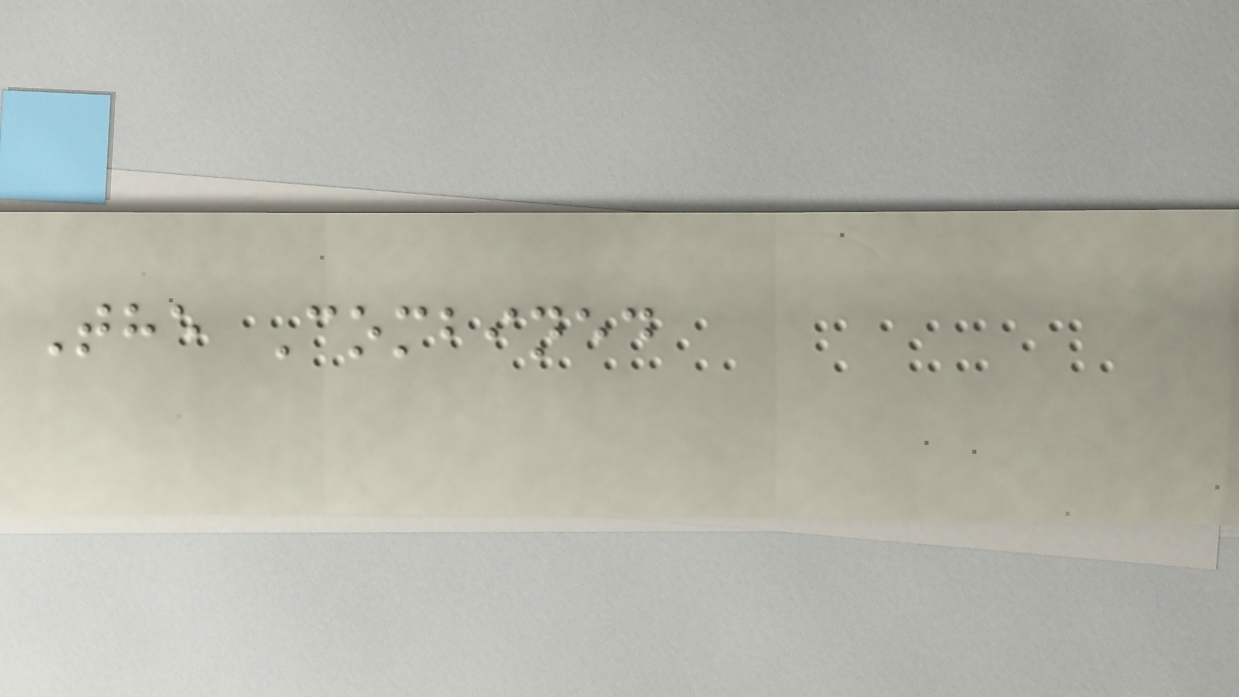The Combined
